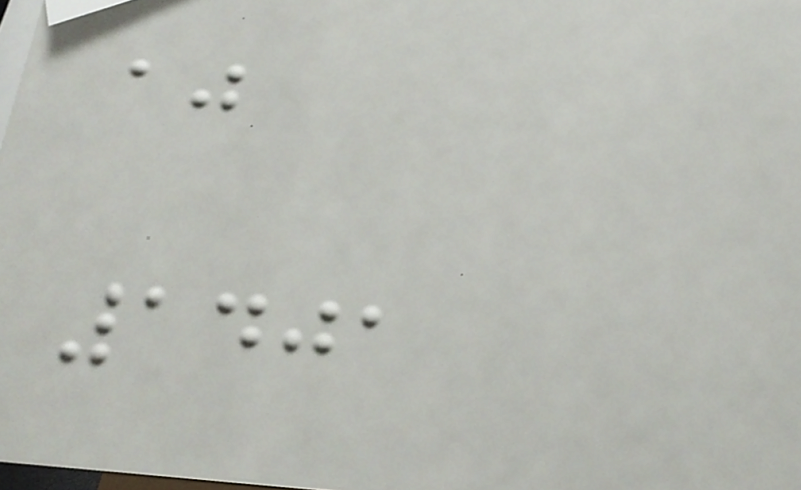aj
1401
